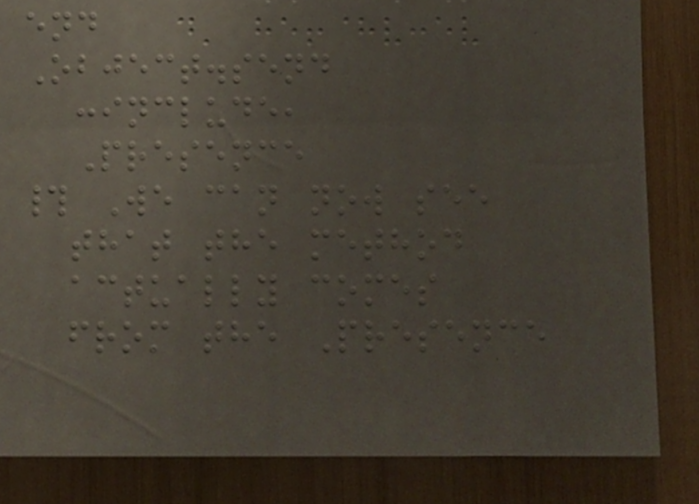end
Object.send
:include,
Presence
# We can now see
that the method
actually comes
from the Presence
